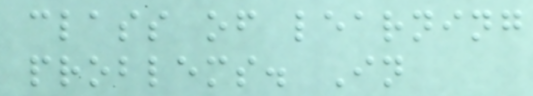class of learning
problems. In
